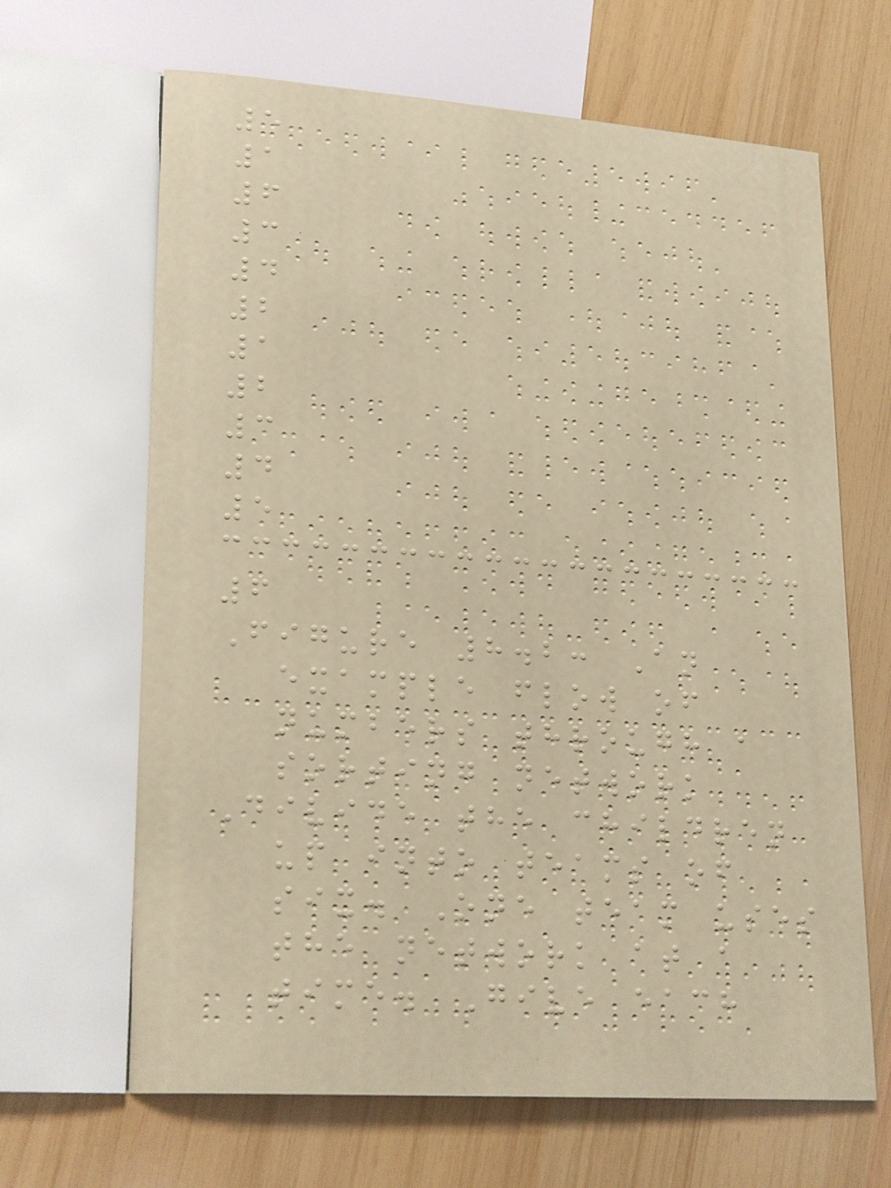5
1
6
3
4
2
1
2
3
4
5
6
Figure 8.2: An
example flow of
numbers through a
sorting network
Divide the children
up into teams of
six. One team uses
the network at a
time. Give each
